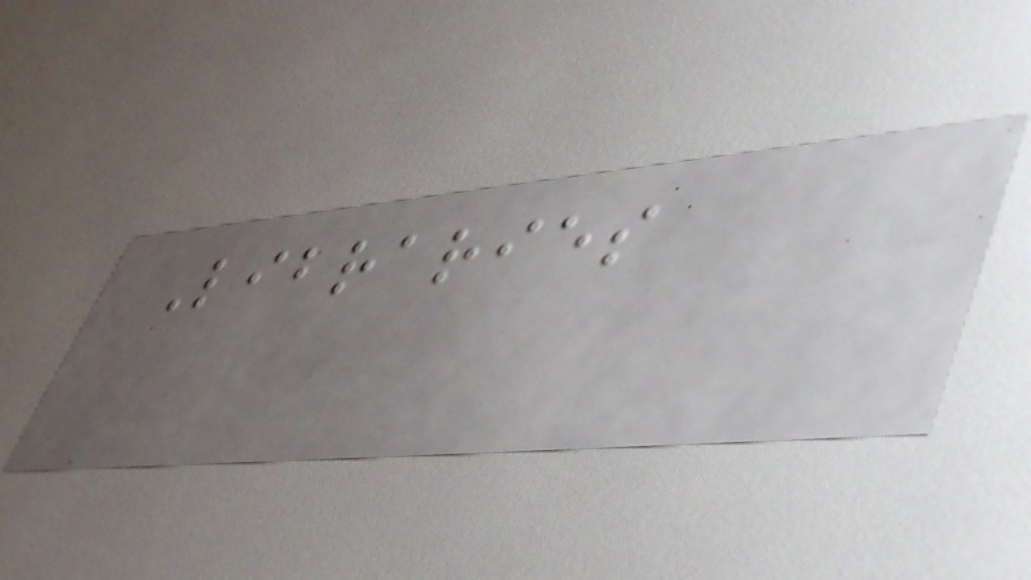Libraries
